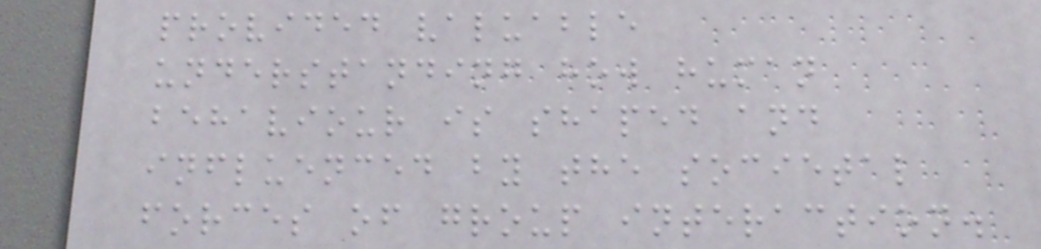provided valuable
understanding how human
behaviour is shaped and
influenced by the societal
forces of group interaction.
